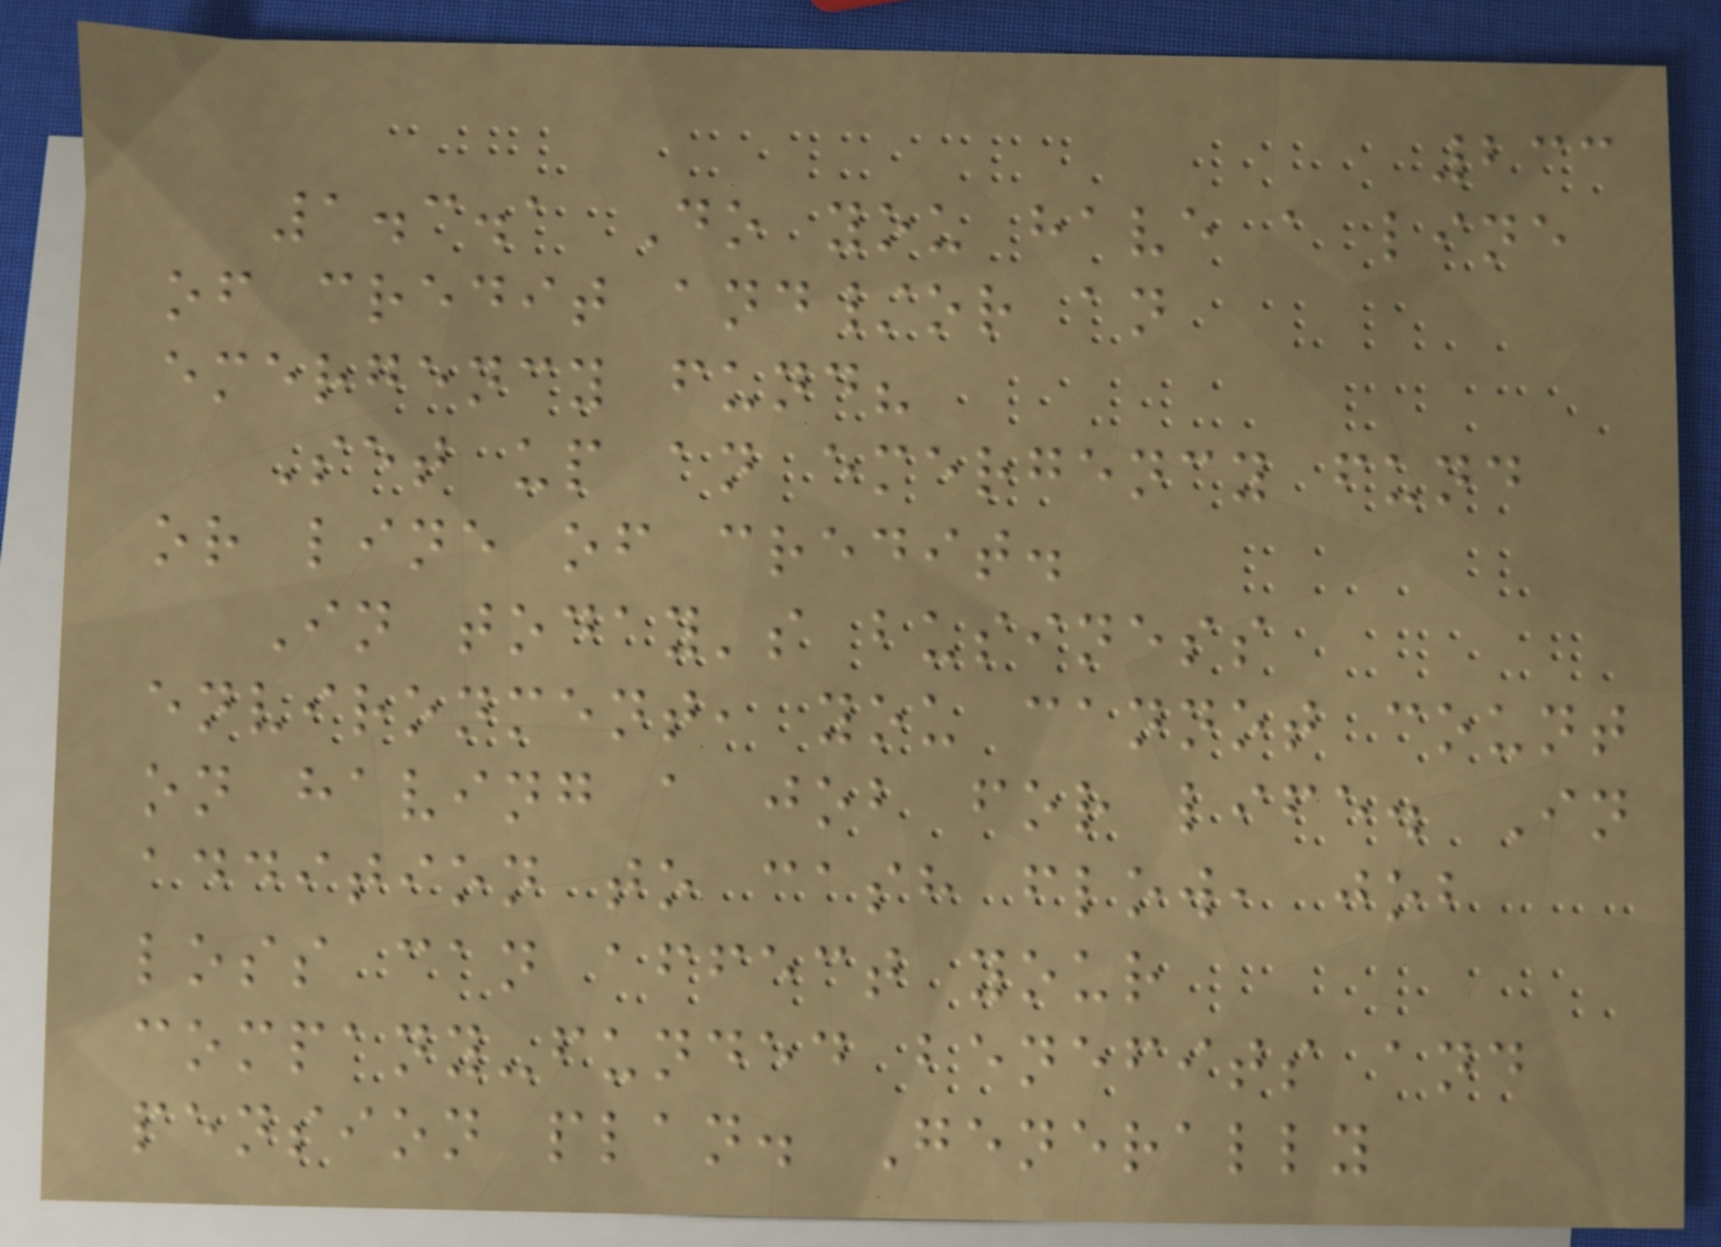233
1.3.1 Do you have a line
of credit and/or an
emergency fund?
Set up an emergency fund
or line of credit.
In today's business
environment, you cannot count
on having a job for life. In
addition to cash flow, job
loss can affect your
company-funded benefits and
pension plan. Generally
